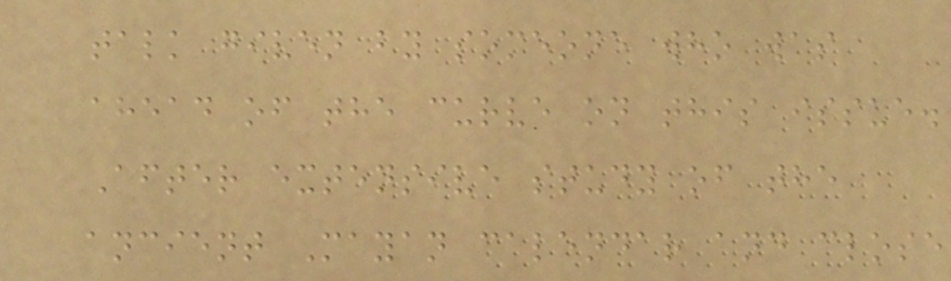talk given by someone who was
ahead of the curve on this issue.
After extensive study of the
ancient Mayan calendar and close
